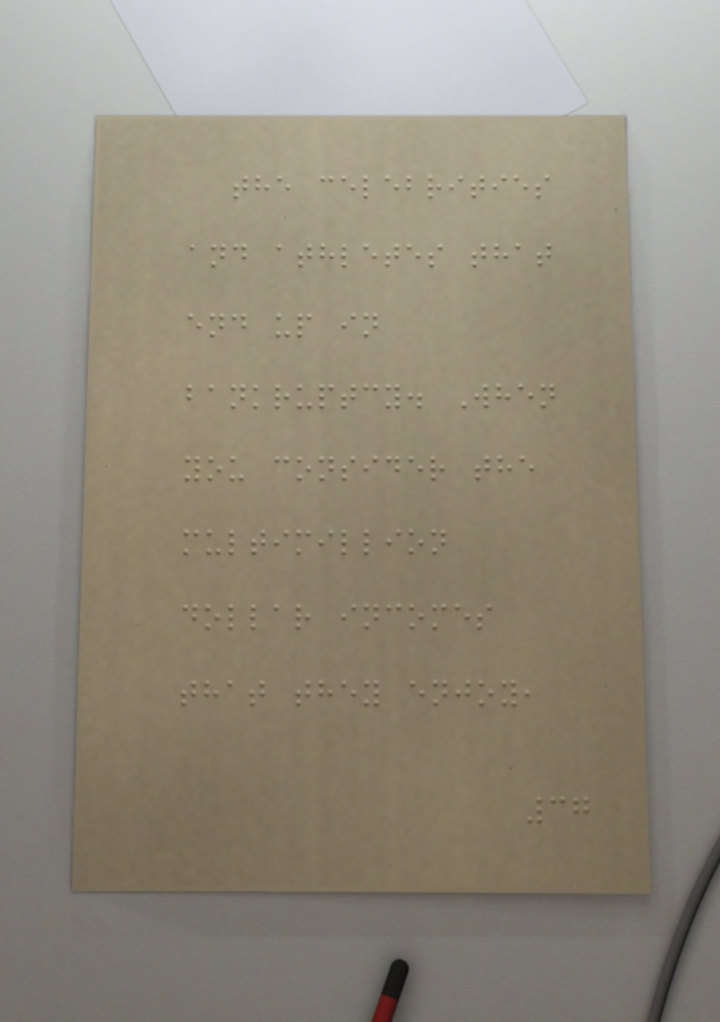the celebrities
and athletes that
end up in
bankruptcy. When
you consider the
multimillion
dollar incomes
that they enjoy,
37
